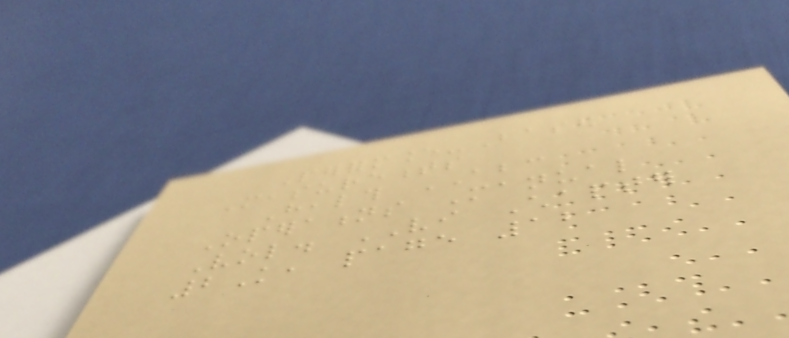Performance-Based
Measurements
Health ABC
Operations Manual
Vol. VI Chapter
2K, page 12
